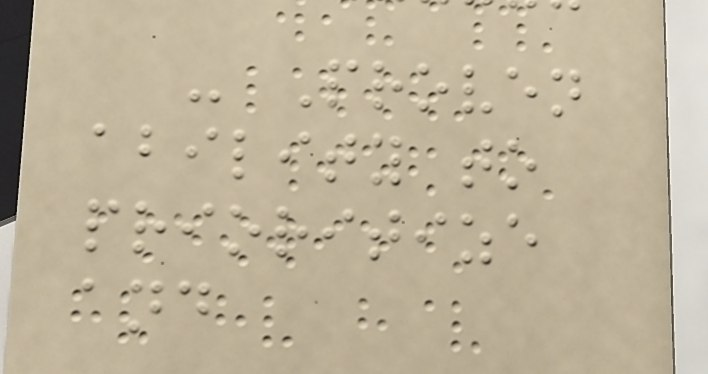- Proven
ability to
prioritize
and
